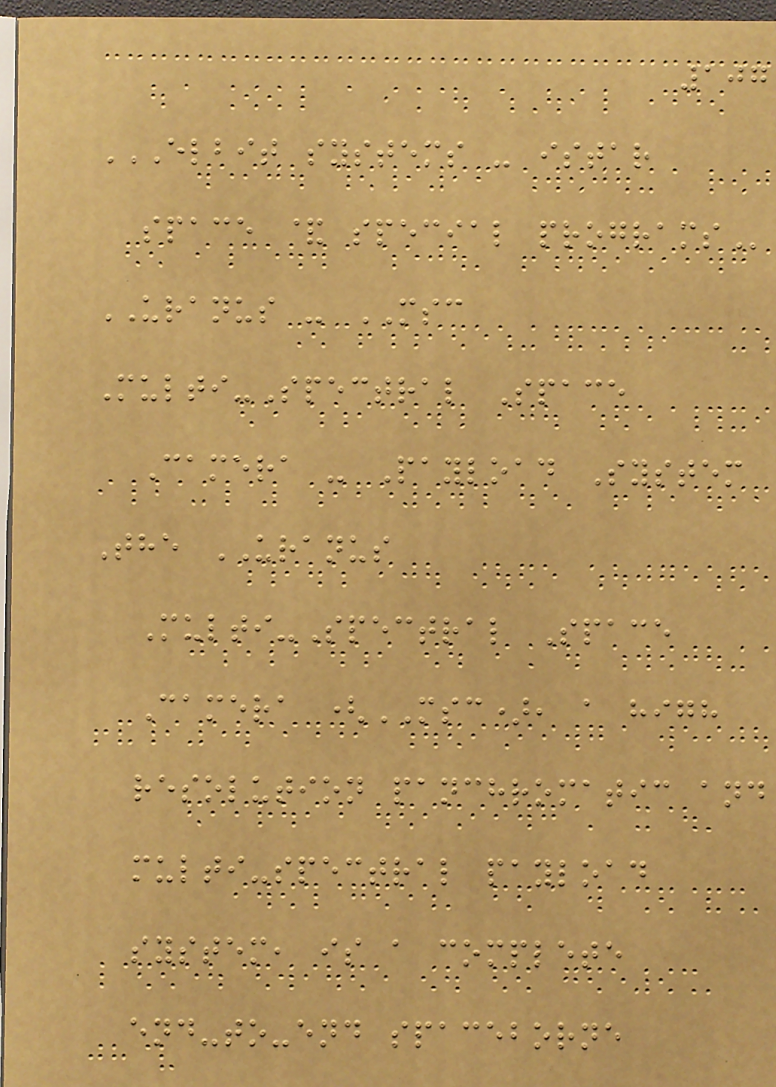107
ELBIT SYSTEMS - ISTAR
SPACE & SPECIAL PROGRAMS
URANUS - MSC
Multi-Spectral Space
Camera - Payload System
The URANUS
Multi-Spectral Space
Camera (MSC), a high
resolution panchromatic and
multi-spectral payload
system, is a complete
end-to-end spaceborne
